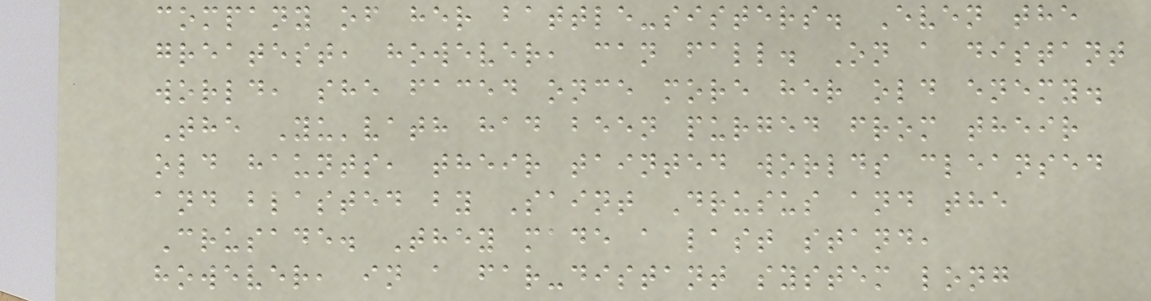company of her battle-sisters. Even the
greatest, however, can fall. On a distant
world, she faced once more her old enemy.
The Yu'vath had been purged from their
old haunts, their tainted worlds cleansed
and blasted by Saint Drusus and the
Crusade. They made a last stand,
however, in a far-distant system long
